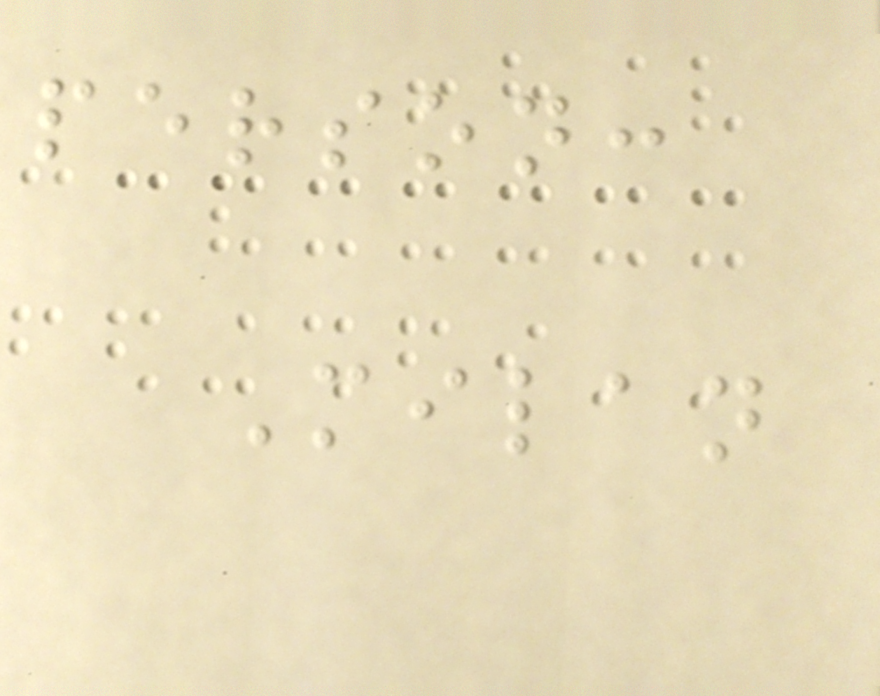person:
Milan
